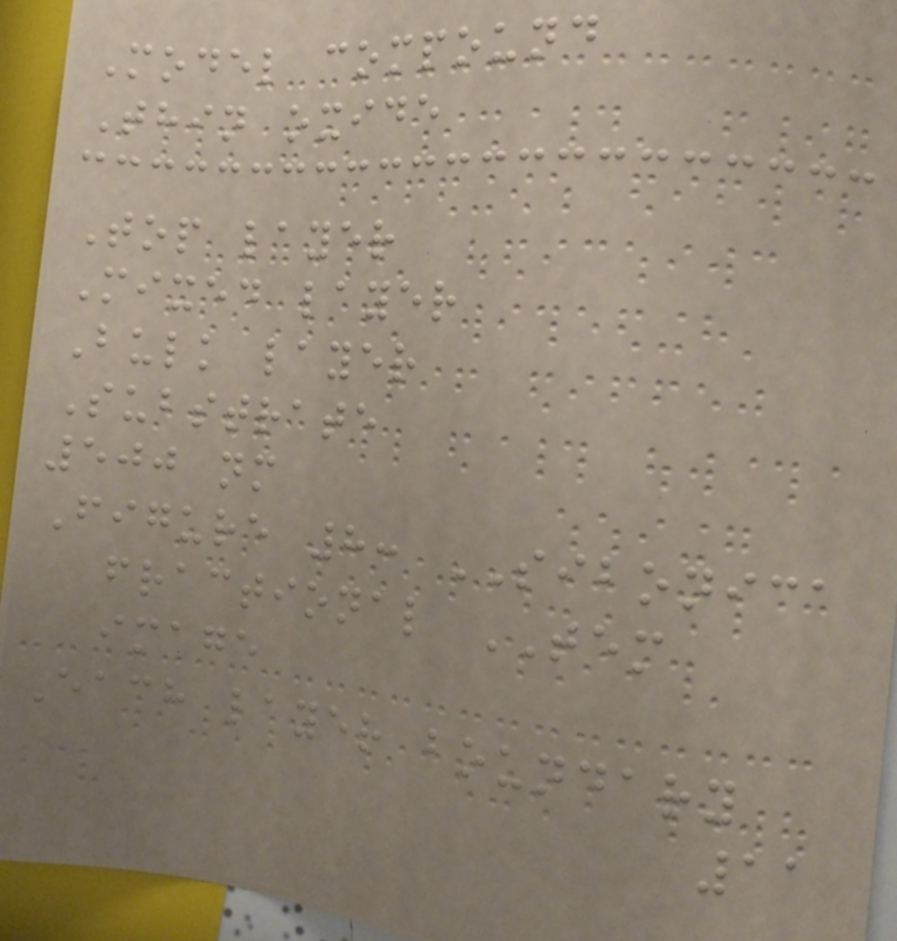Model compound
Thin oxide
Top layer
Mixed layer
Bulk layer
Substrate
500 nm
Figure 8: SIBONICA
fractional TEM
image
Each layer boundary
11
